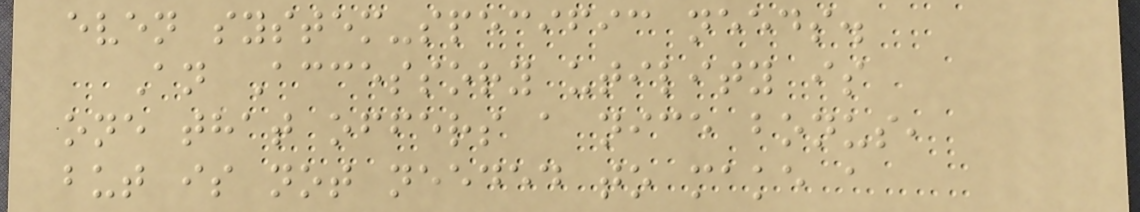even system-specific needs.
An Accessory utility is
one that offers a nice bonus,
but is not needed to make a
